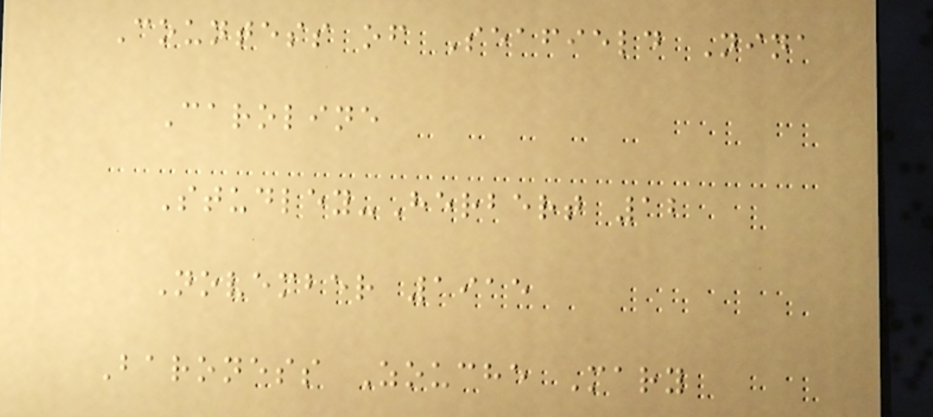Countess of Seafield Nina
Caroline
Studley-Herbert 12
November 1915
Baroness Zouche Mary
